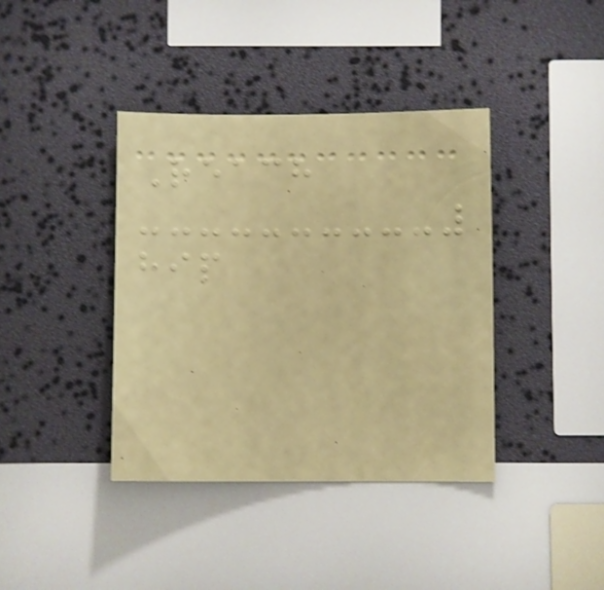Reach
hip
